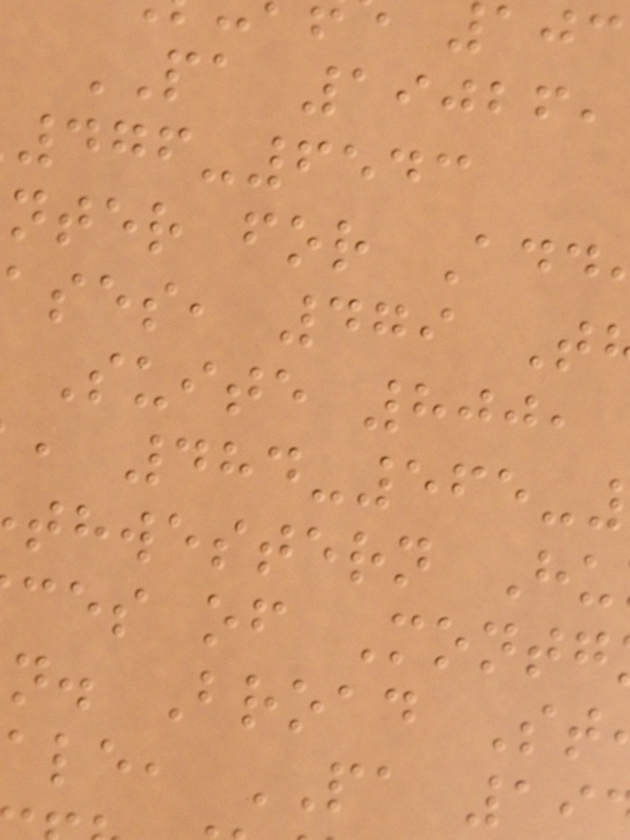PA 19026,
476-6543
nter for Add
ases, 479 T
Suite 800,
, 484-565-
thwestern Hu
ces of Montg
n. Broad St
ale, PA 19
